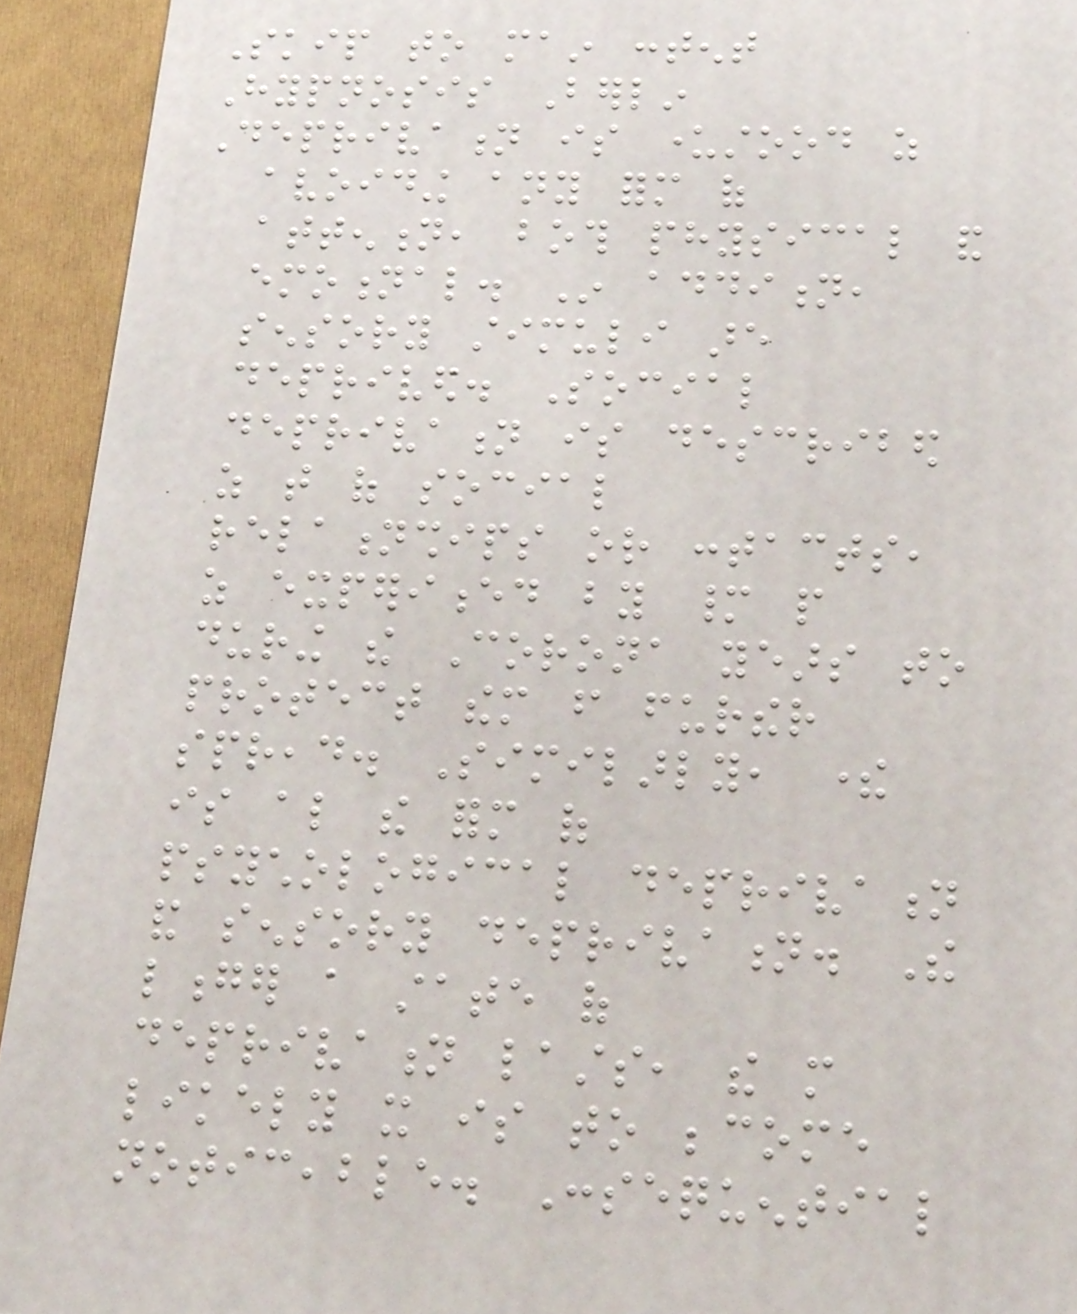Skip to main content
Hypnosis Berlin
Deprivation is understood as
avoiding any form of
attention, both physical and
emotional. In addition,
sensory stimuli are
deprived. Social
deprivation is described
as that of social
relationships or contacts,
as experienced by many people
during the Corona years to
protect them from further
spread. Similarly, there
is also the form of
psychological deprivation
and sensory deprivation. The
longer a state of
deprivation lasts, the more
likely it is to become
noticeable. Consequential
